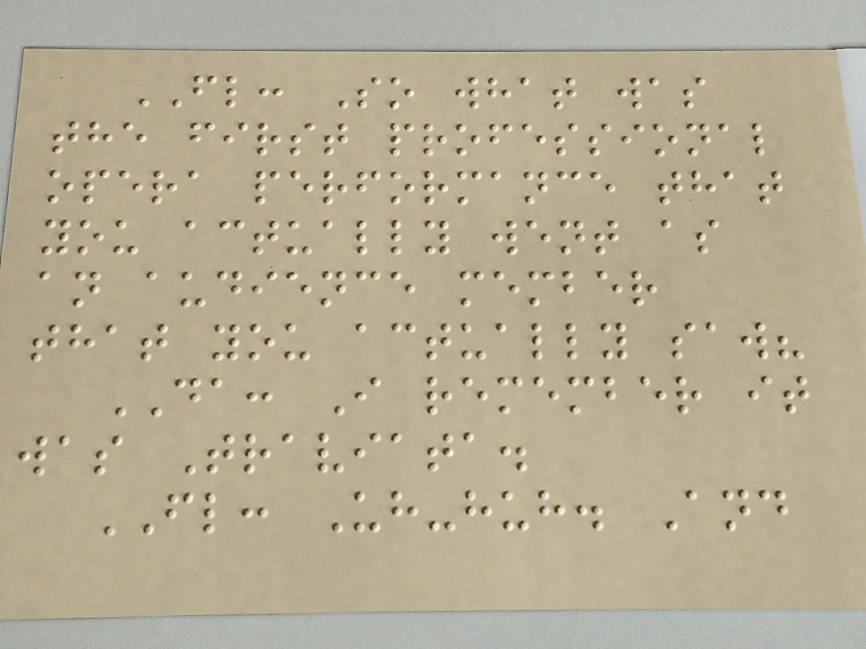FL: So what was
the first professional
opera performance that
you actually went as
an audience member
that you actually saw?
DA: I remember it
was Traviata.
FL: Uh-huh. And
